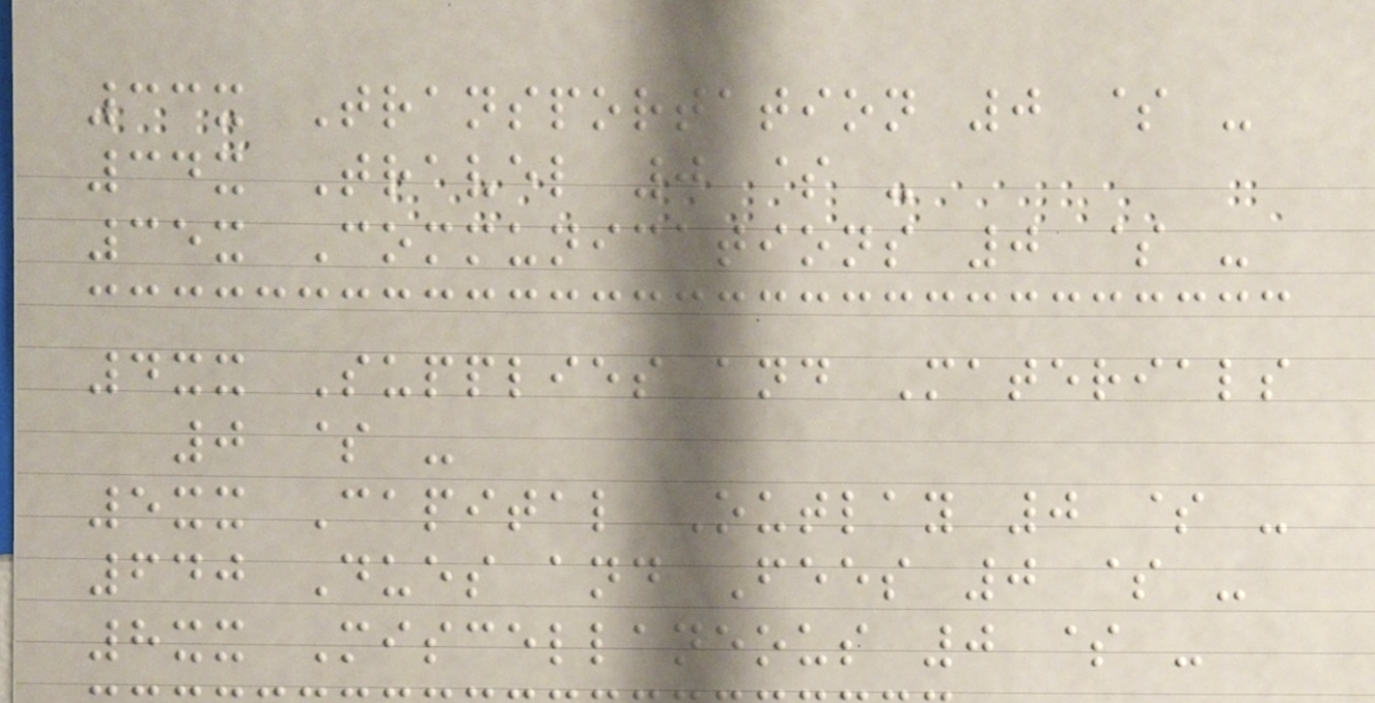33x Transportation 0 $ -
34x Travel 0 $ -
35x Communications 0 $ -
4xx Supplies and Materials
0 $ -
5xx Capital Outlay 0 $ -
640 Dues and Fees 0 $ -
8xx Miscellaneous 0 $ -
